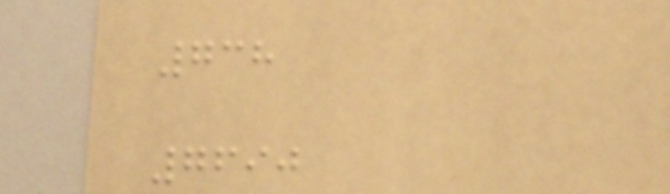738
7690
